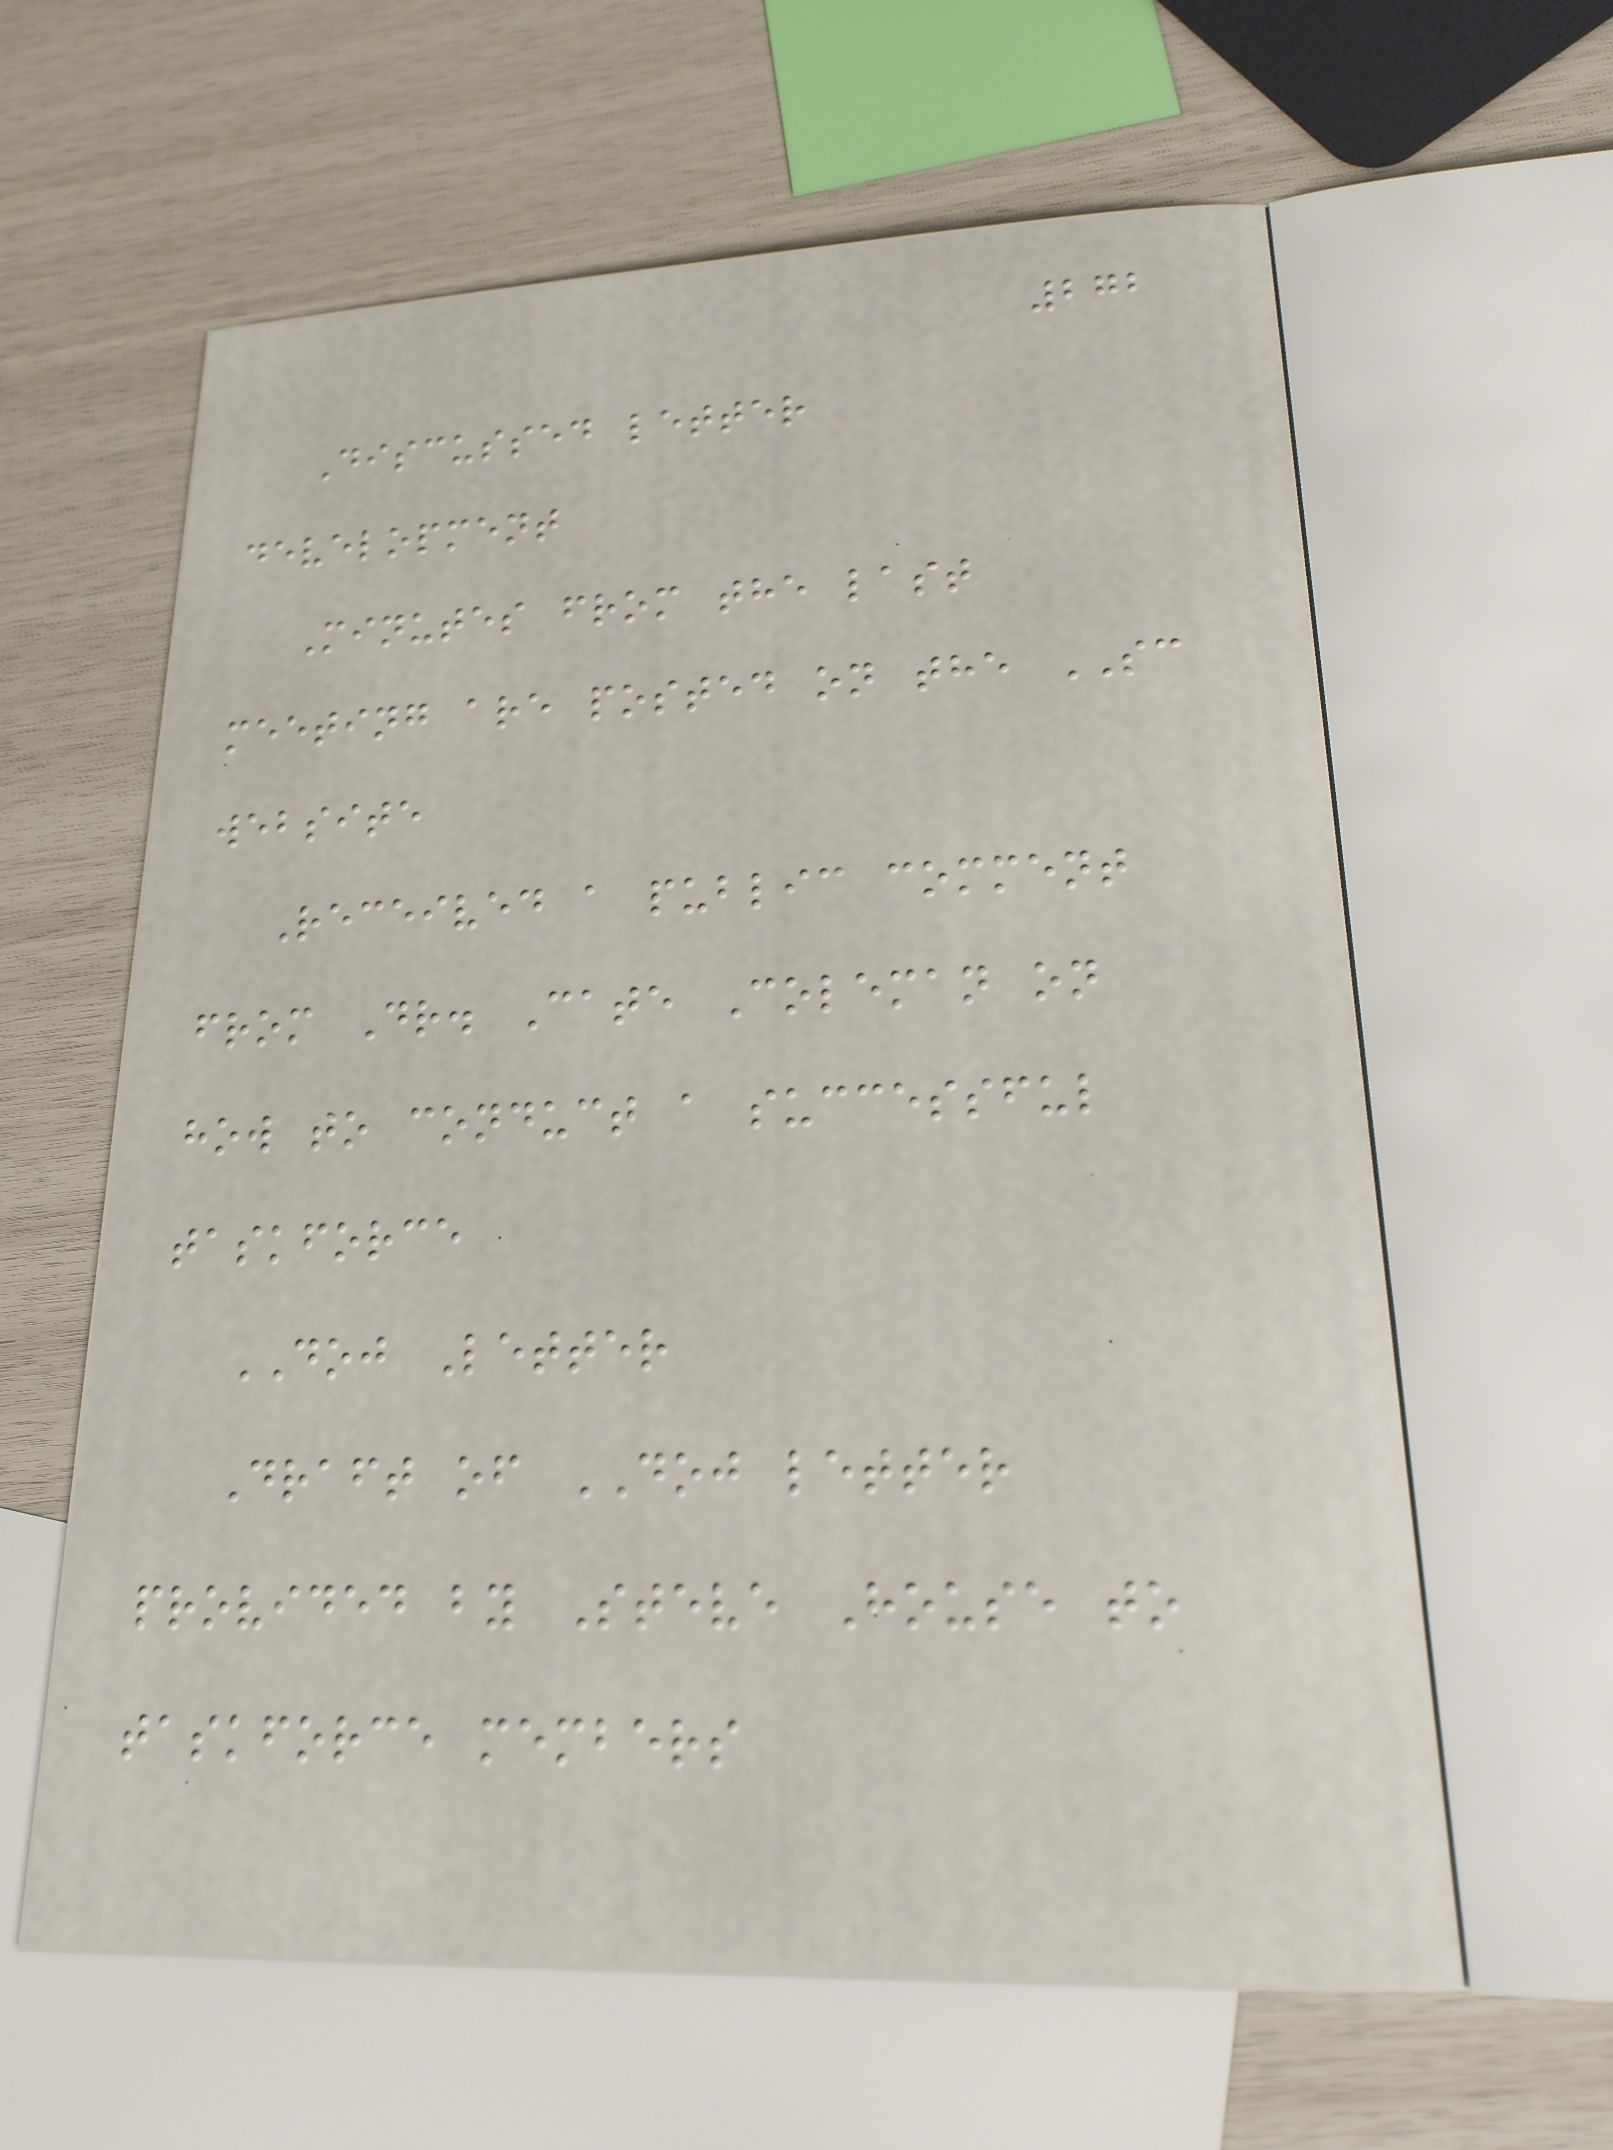272
Discussed letter
development
Minutes from the last
meeting are posted on the SC
website
Received a public comment
from Dr. Cate Coleman on
how to conduct a successful
taskforce
DOJ Letter
Draft of DOJ letter
provided by Steve House to
taskforce members
